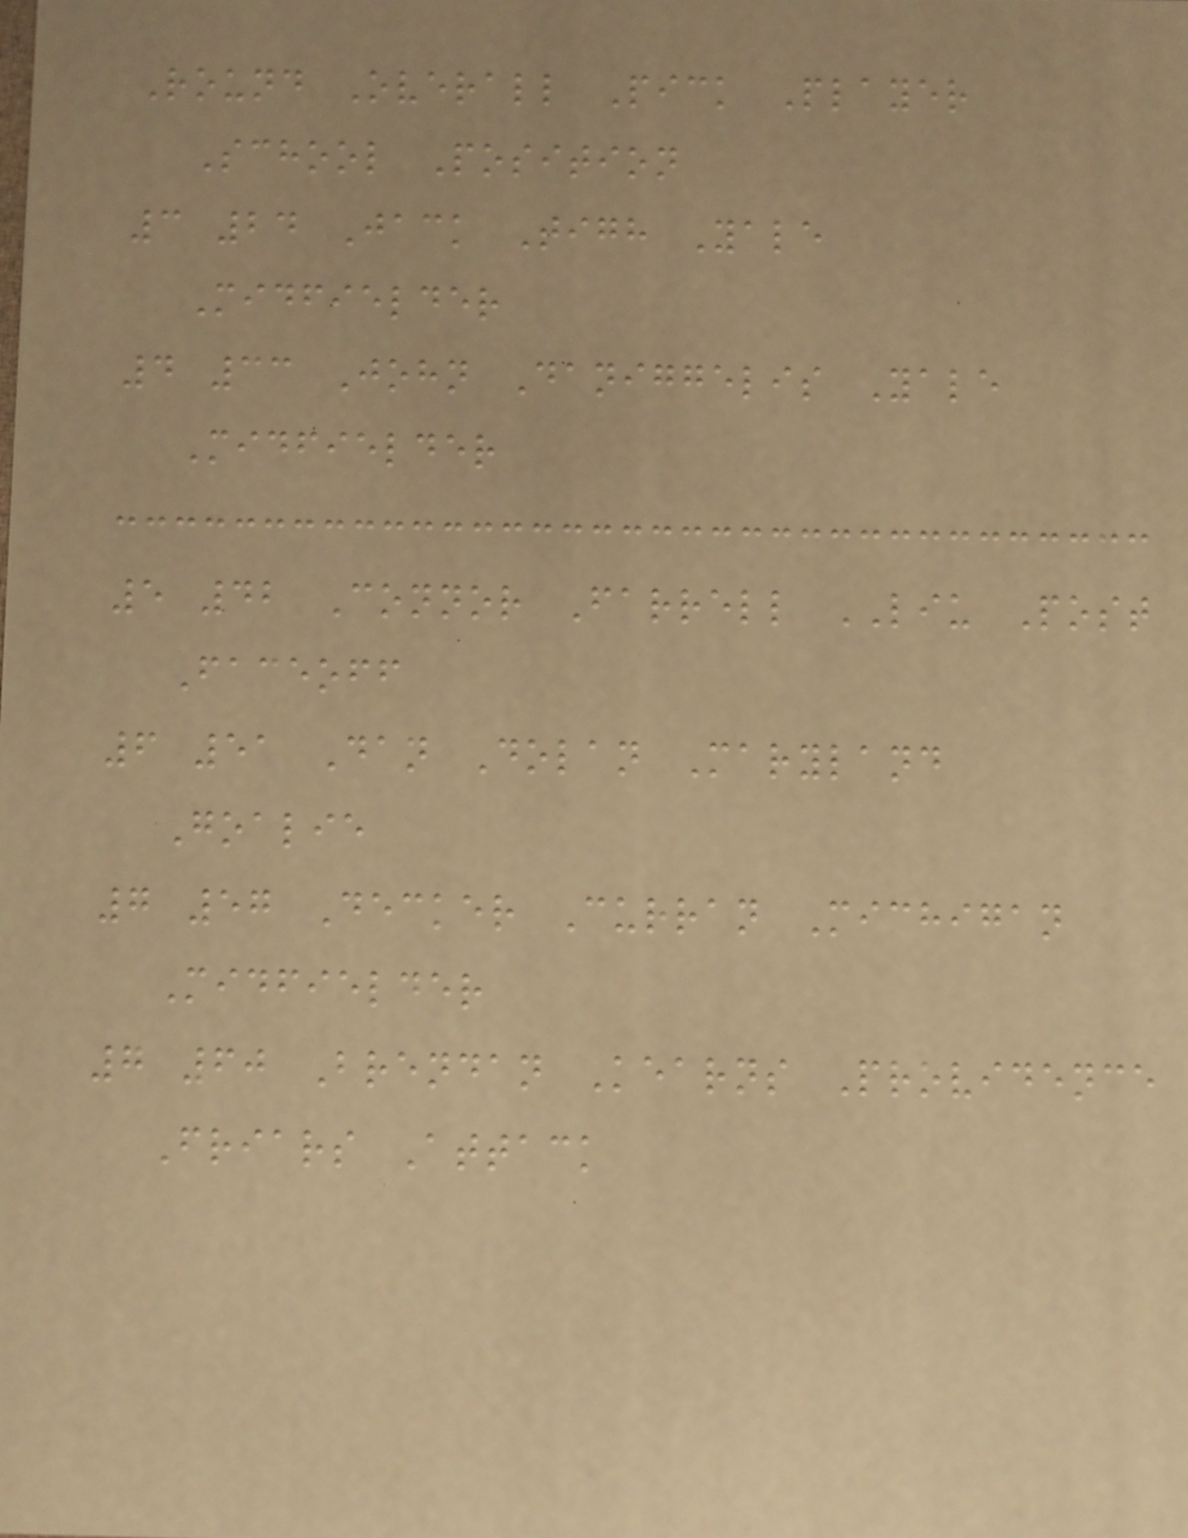Round Overall Pick Player
School Position
3 24 Jack Tigh Yale
Midfielder
4 33 John Daniggelis Yale
Midfielder
5 42 Connor Farrell LIU Post
Faceoff
6 51 Dan Dolan Maryland
Goalie
7 57 Decker Curran Michigan
Midfielder
7 60 Brendan Kearns Providence
Friars Attack
